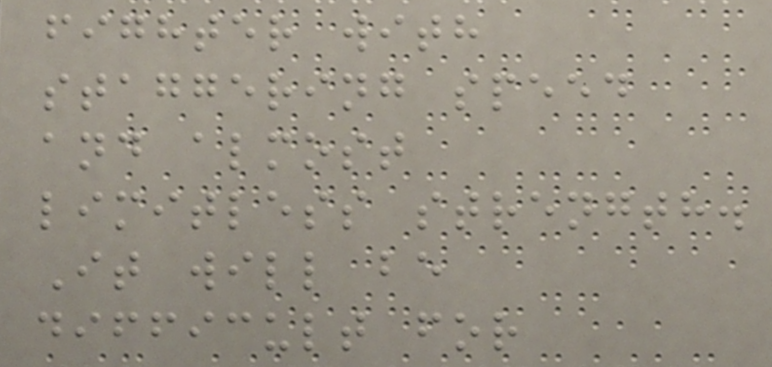fighter with
staggering speed
and almost
limitless strength.
It will be
difficult for
